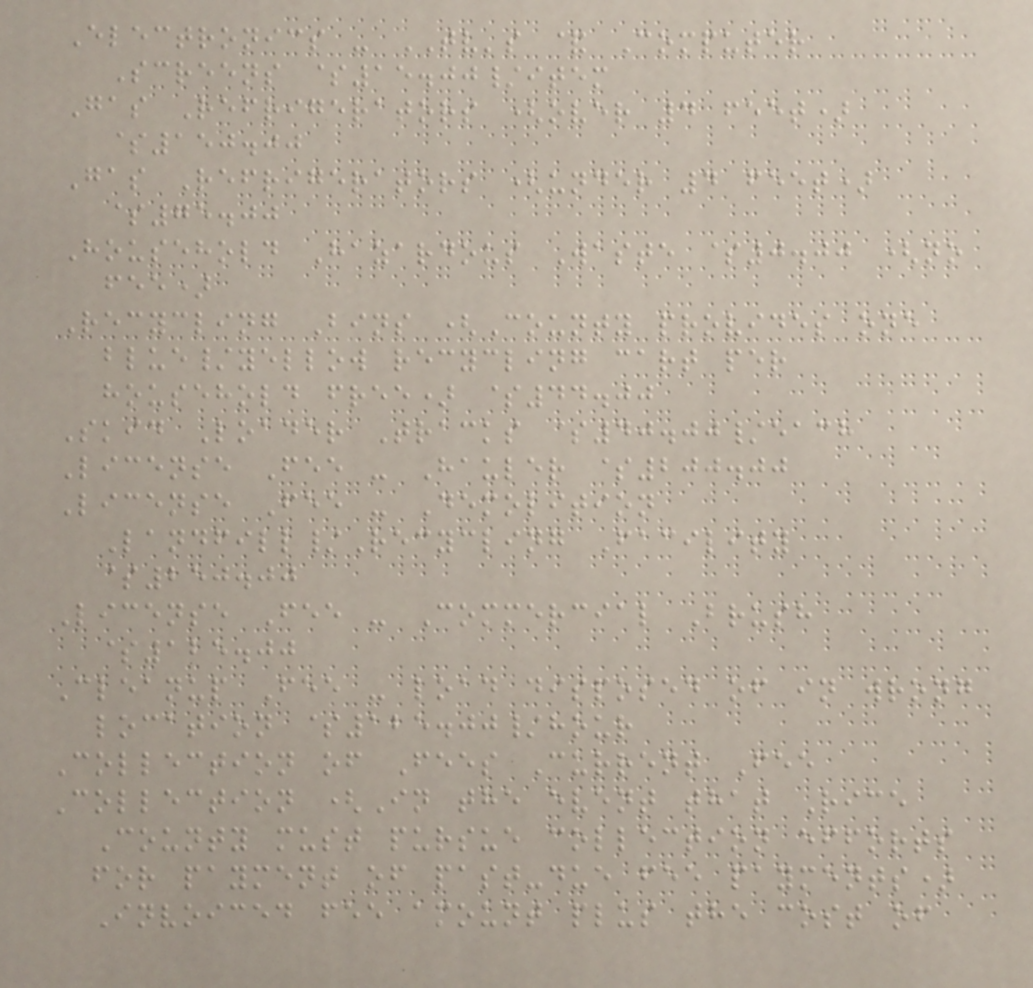Electronics - TV's & Computer
Screens $15.00/item
Gas Refrigerators (over 4 feet)
$150.00
Gas Refrigerators (under 4 feet)
$75.00
Household Hazardous Waste $0.00 (no
fee)
Recycling Bins (County provides one
blue/yellow recycling cart per
household free) $44.00
Skid Loader Tracks $40.00/each
License Fee - Hauler $200.00
License Fee - Demolition
Landfill/Recycling Facility
$250.00
License Fee - Commercial Brush
$125.00
Cleanup Fee - load disposed of in wrong
location $125.00/hour
Collection of Fees Current Fee
Collection (In the event that Rice
County must pursue collection efforts
for payment of past-due fee payments)
Invoiced fee amount plus the cost of
